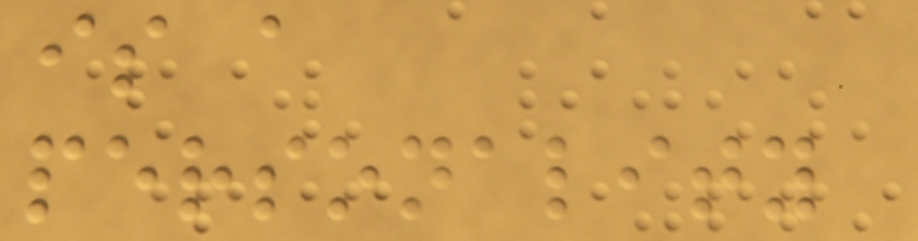is a
personality
